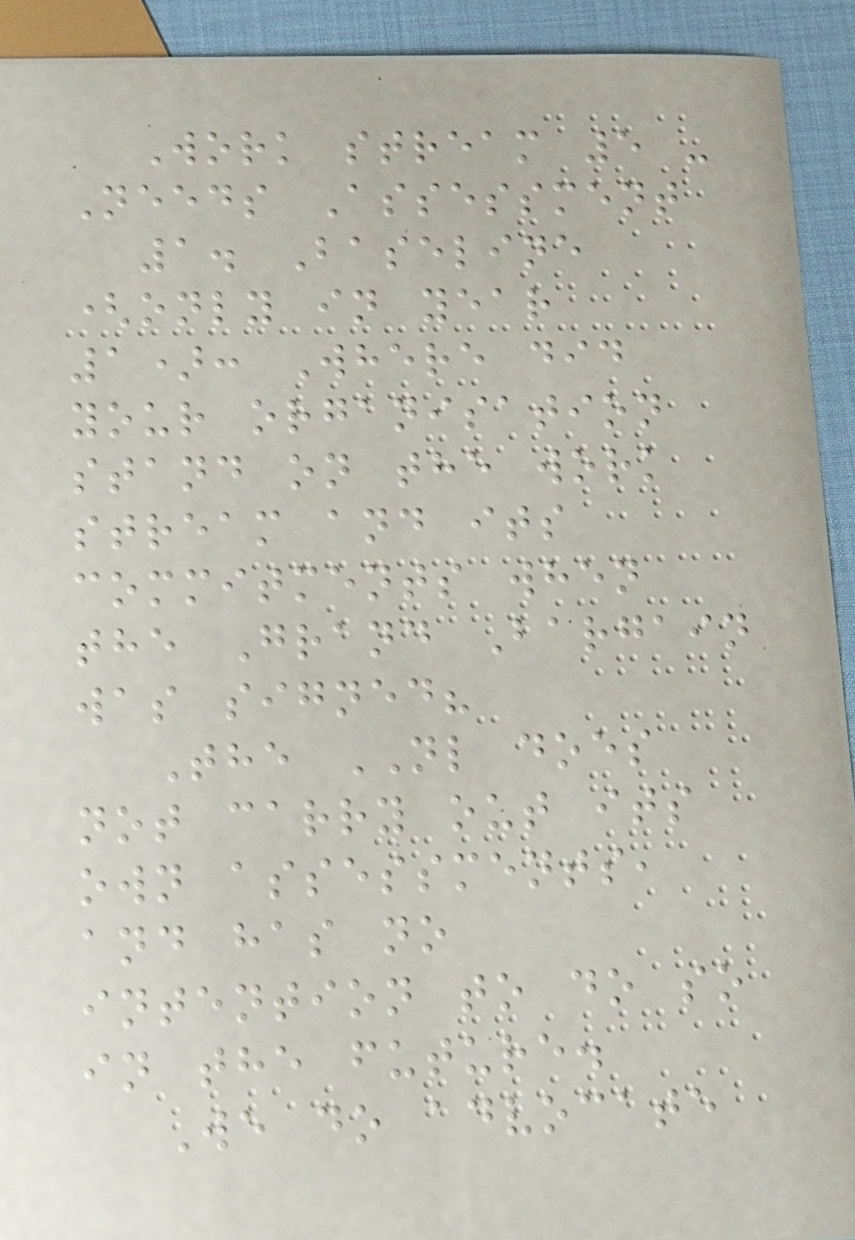Work stream 5 -
Needs Assessment
1. Baseline
(only in year
1): Where did
your organisation
stand on the work
stream and its
commitments when
the Grand Bargain
was signed?
The NL does
not carry out its
own assessments,
and has no
intention to do so
in the future.
We do advocate
